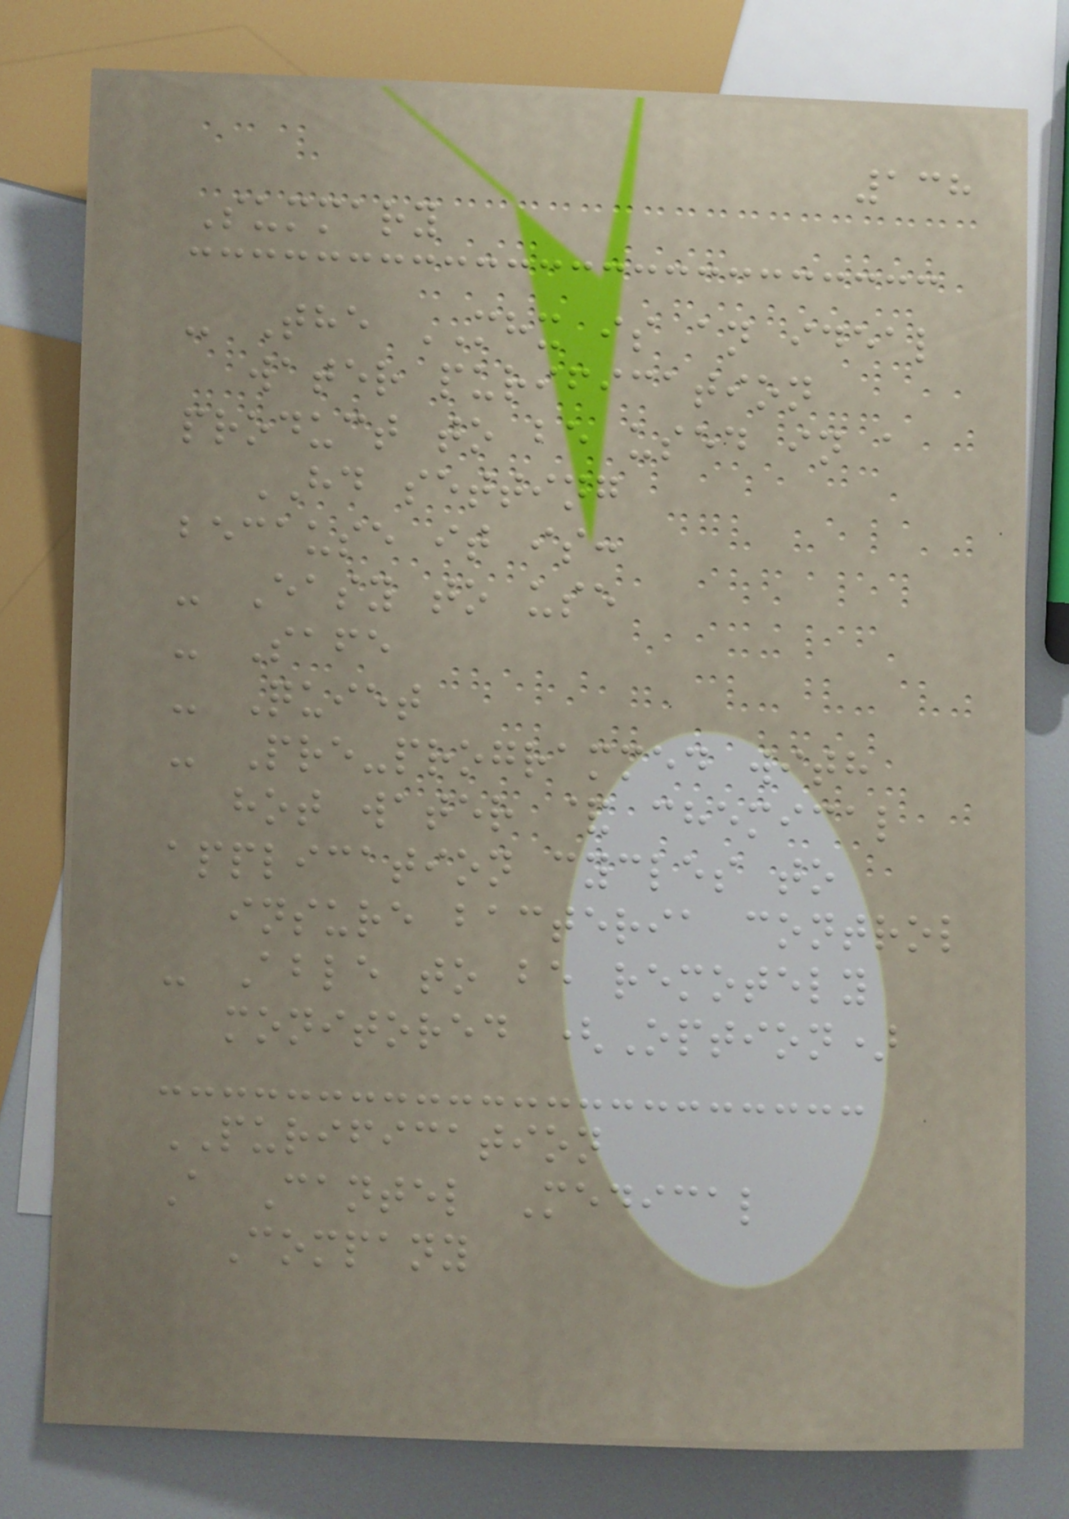138
Summary
- The MHX is an ideal
water purification
product to be used in a
HD setting
because it is:
- Easy to use
- Safe
- Quiet
- Pre-programmed with
hot water & chemical
application cycles to
insure bacteria control
- Able to be remotely
monitored (Option)
PURIFICATION
A Cantel Medical
Company
